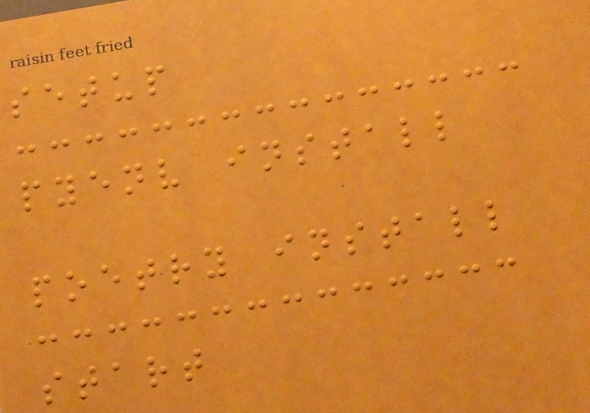setup
pyenv install
poetry install
start
